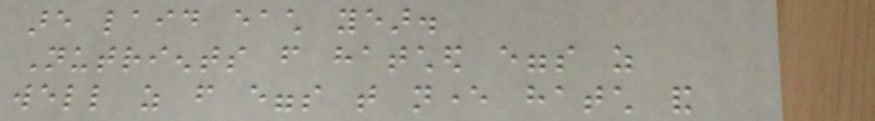are laid each year.
Nutrients from hatched eggs as
well as from eggs that never hatch and
